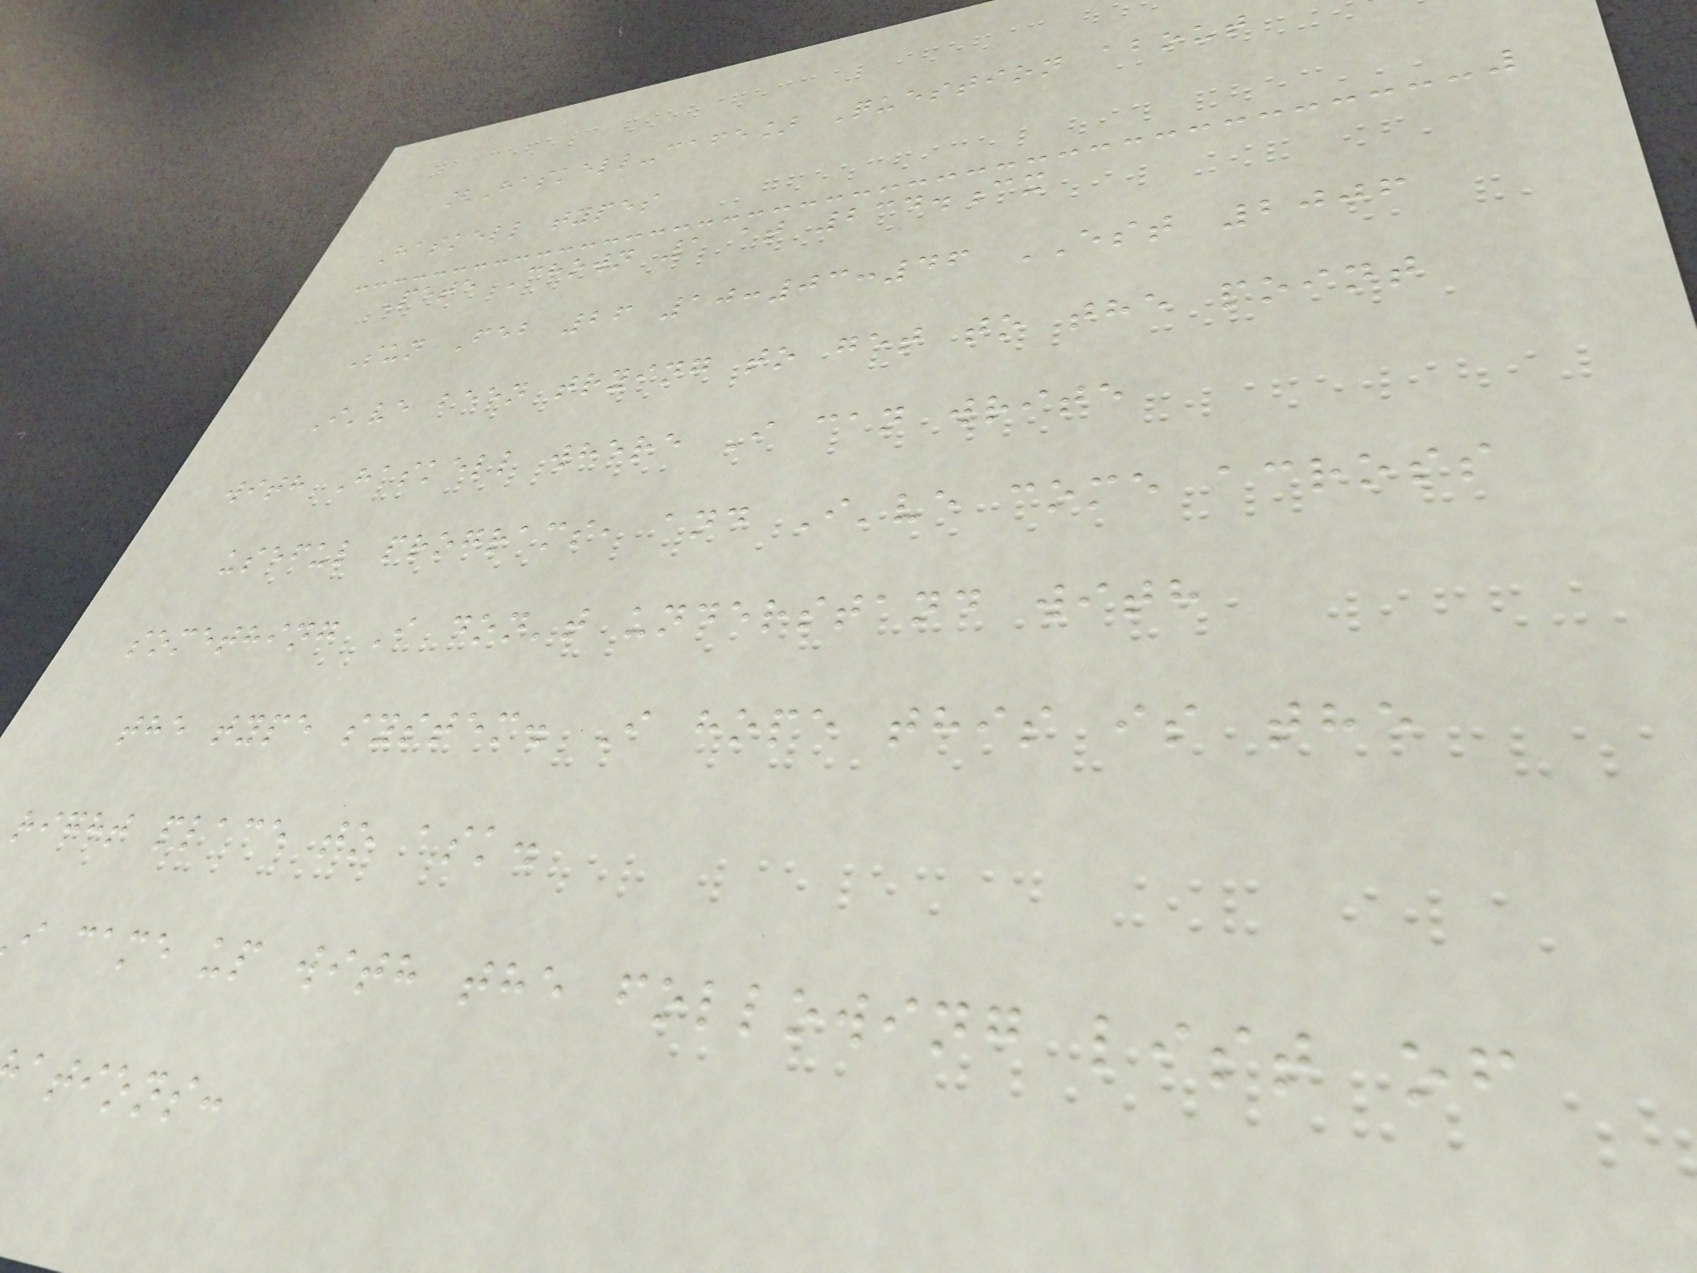[Haskell-cafe] Question about
Haskell types
Pete Chown 1 at 234.cx
Sun Feb 26 10:03:46 EST 2006
I've been trying to get to the point
with Haskell where I can write
useful programs, and I've come across
something I don't understand with
the type system. I hope this is the
right place to ask.
i came up with the following list of
ations:
